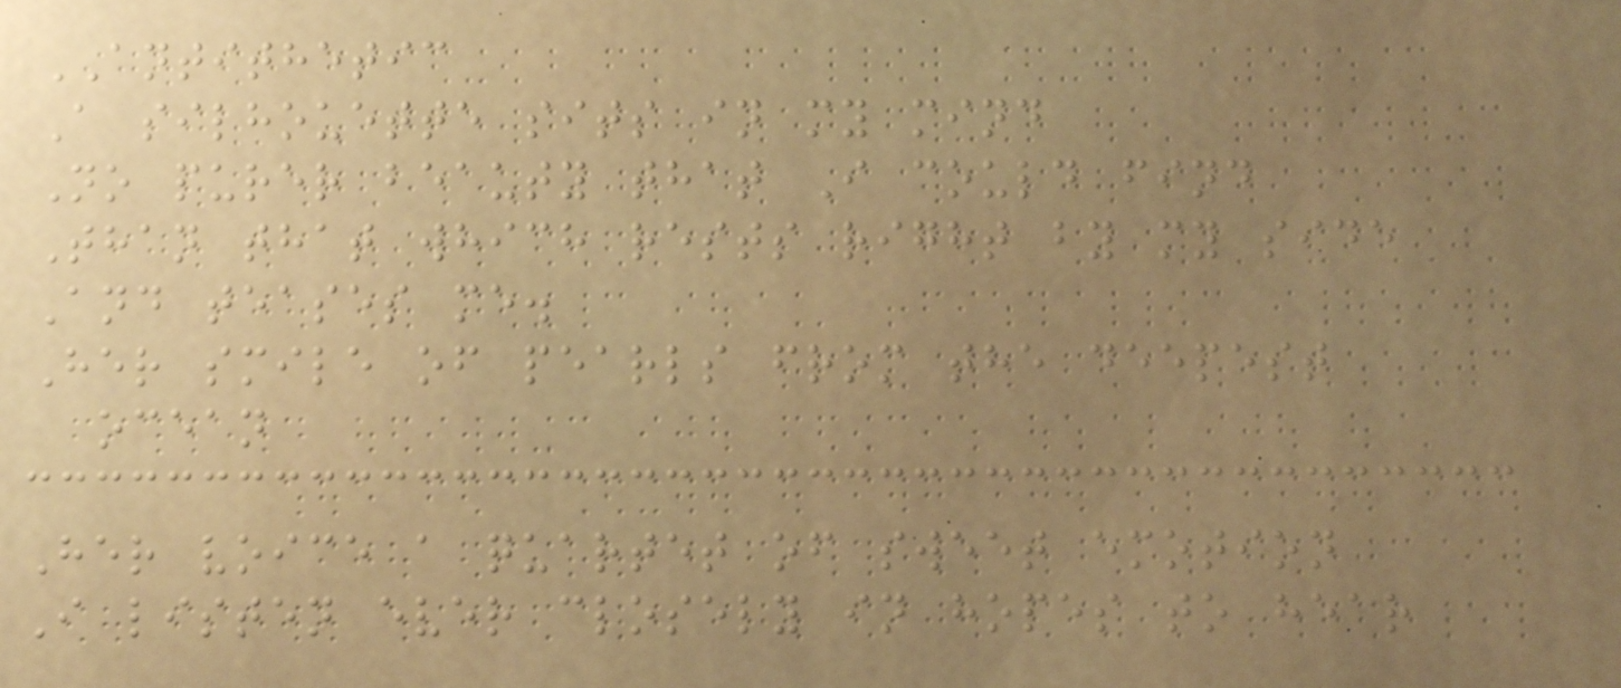ANTITHETIC
A silhouette sits in my mind
No purer beauty that I could find
Than that which rests right by my side
And teases me.
Her smile of pearls from the deepest
ocean
Her voice a quartet of sweet emotion
I listen ever closely in hopes to hear
